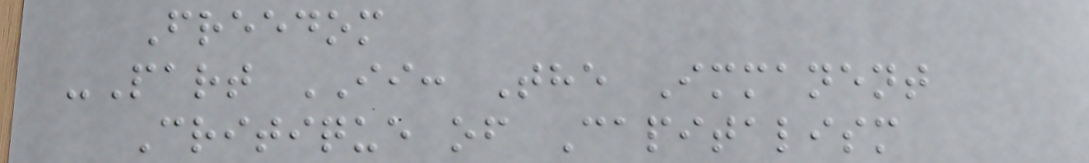Freedom
-Part II: The Immanent
Critique of Capitalism
